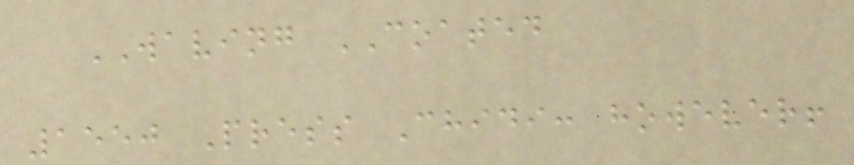WAVING COATED
1550 Press Chidi: however!
